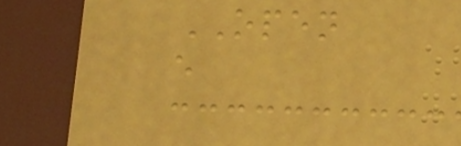OPEN
e
